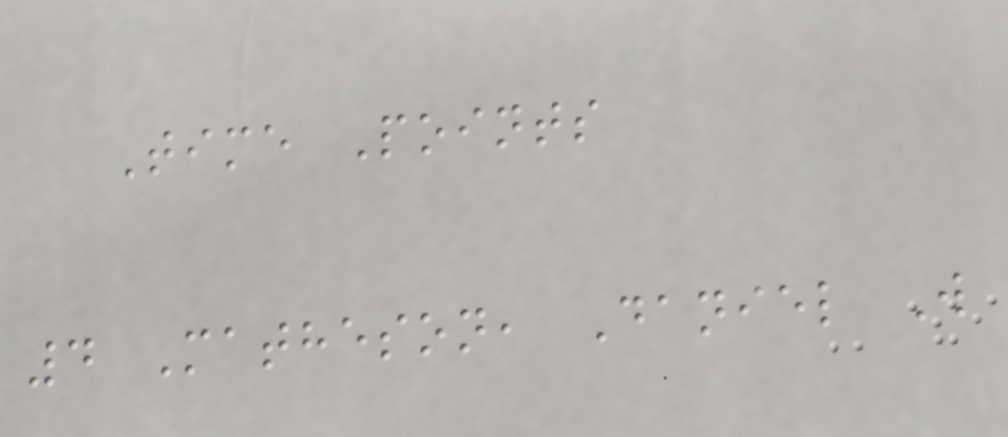Time Points
4 Matheson, Daniel W
